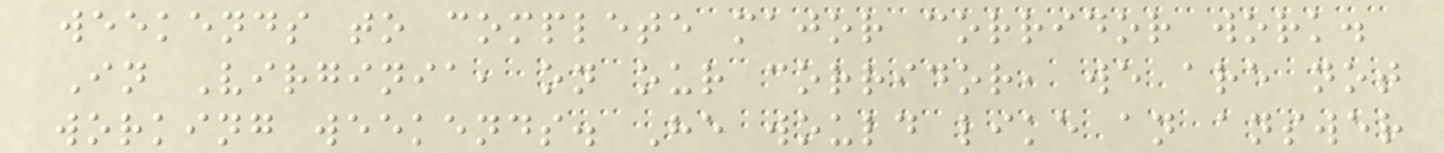weekends to complete major corridor work.
In Virginia, on our corridor, we are not
working weekends. He would like an answer
